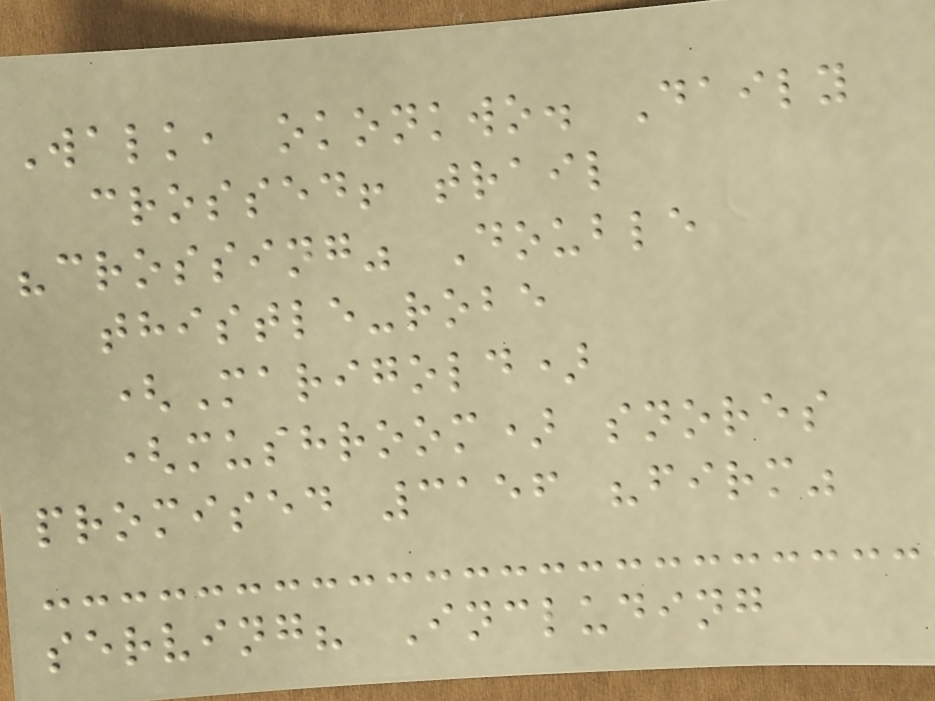Walk, okonkwo. Daily
crossed! trail
"crossing" Double
thistle-robe
(Marigold)
(mushroom) snores
promised 3156 "firm"
serving? Including
